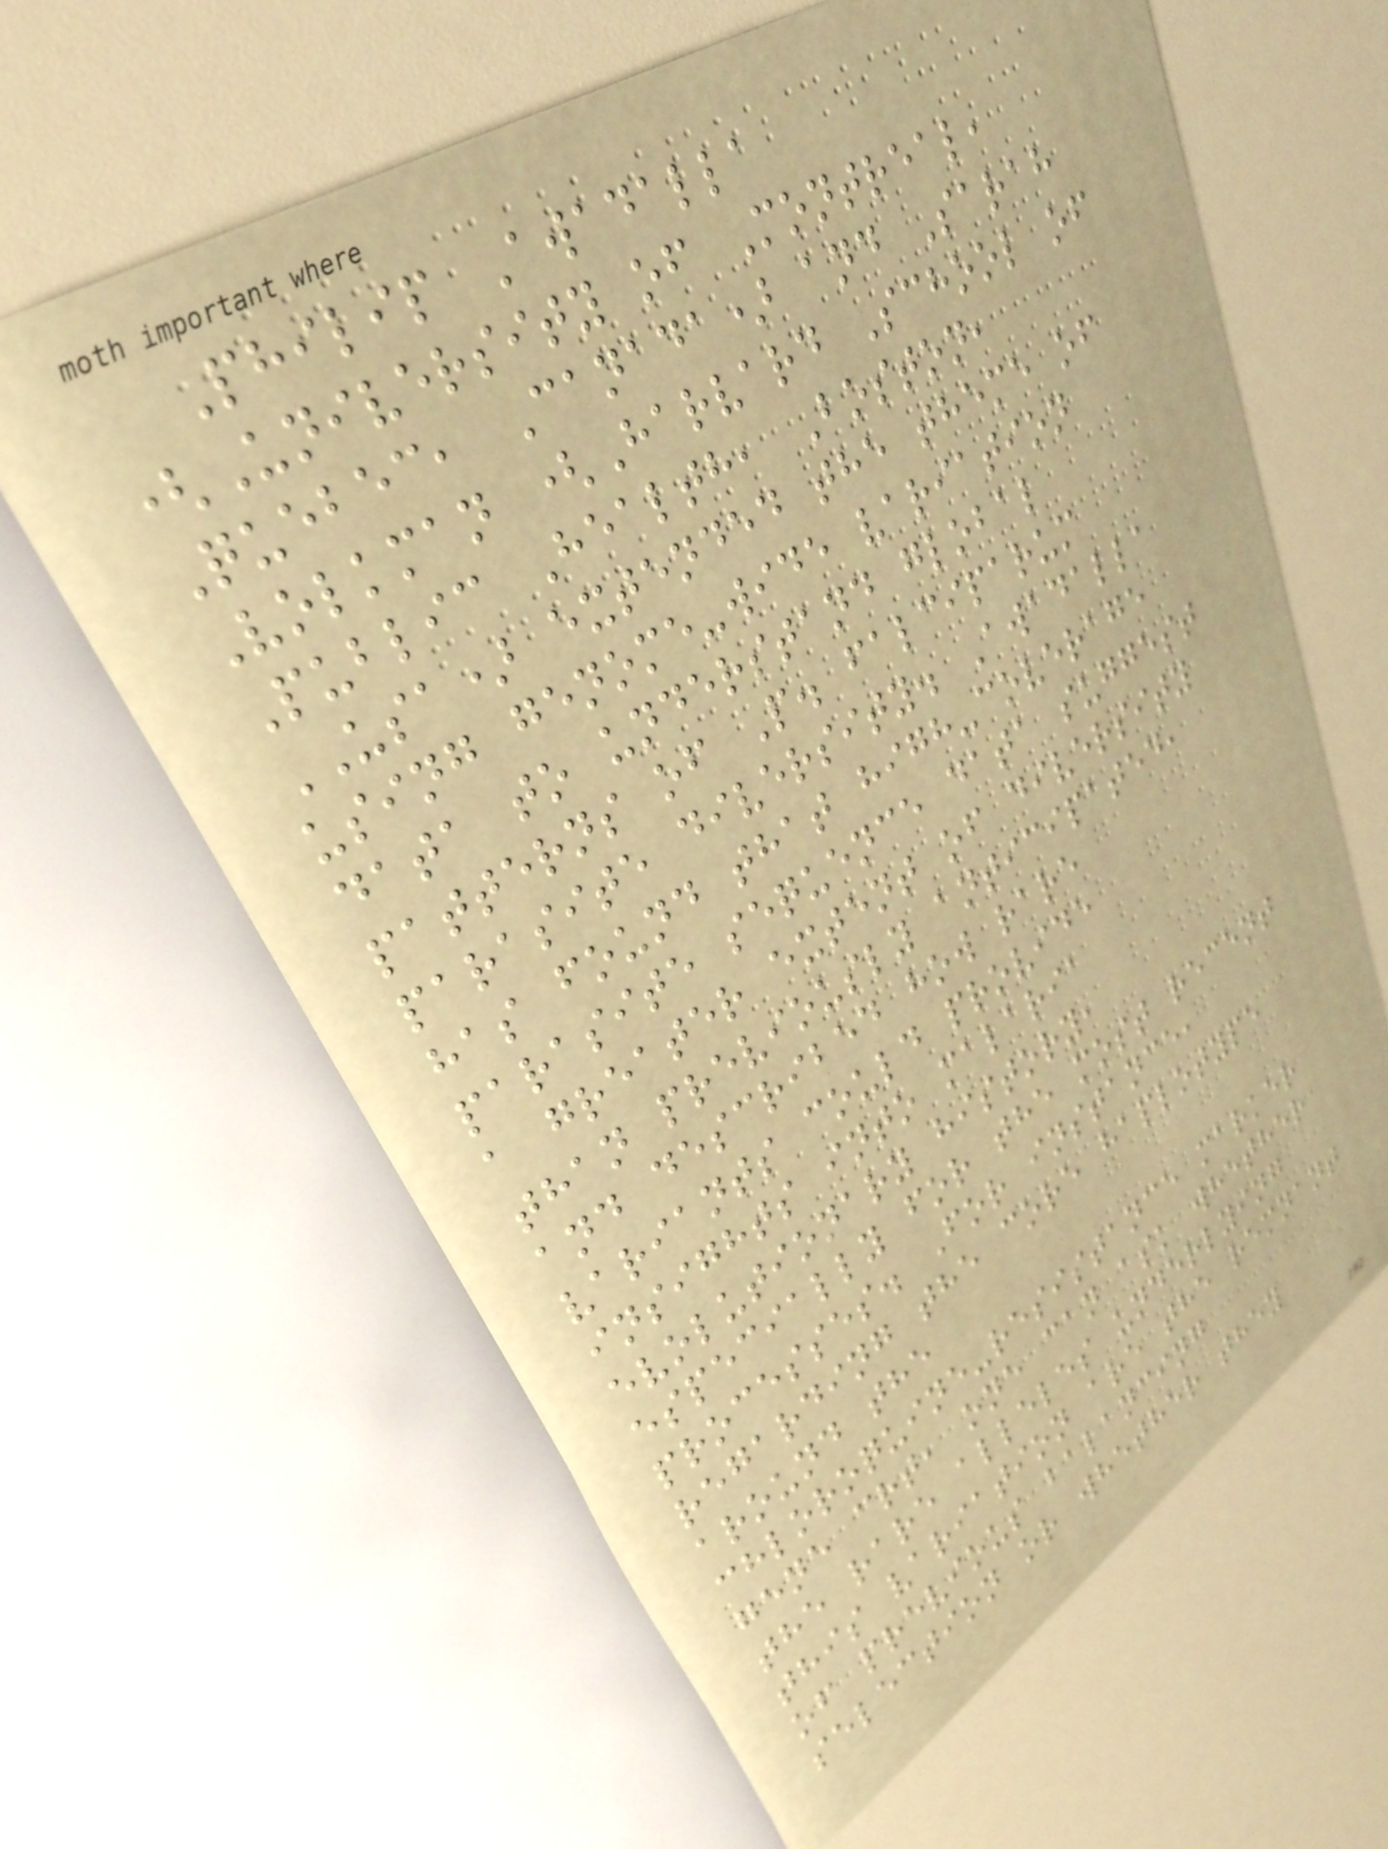Philip Awadalla
(University of Montreal,
Quebec, Canada) and Sarah
Volkman (Harvard School of
Public Health, Boston,
USA) extended the theme of
using genome-wide variation
data to understand global
patterns of P. falciparum
parasite diversity. Awadalla
has found that high-coverage
parasite sequence data suggest
a greater extent of diversity
than previously anticipated,
and described how rare
variants could provide
insights into malaria
evolutionary history,
especially for the most recent
processes. For instance,
regarding the core haplotype
around the
chloroquine-resistance marker
gene crt, one can ask whether
the rare alleles underlying
this variation are the remnant
of previous balancing
selection or whether they
